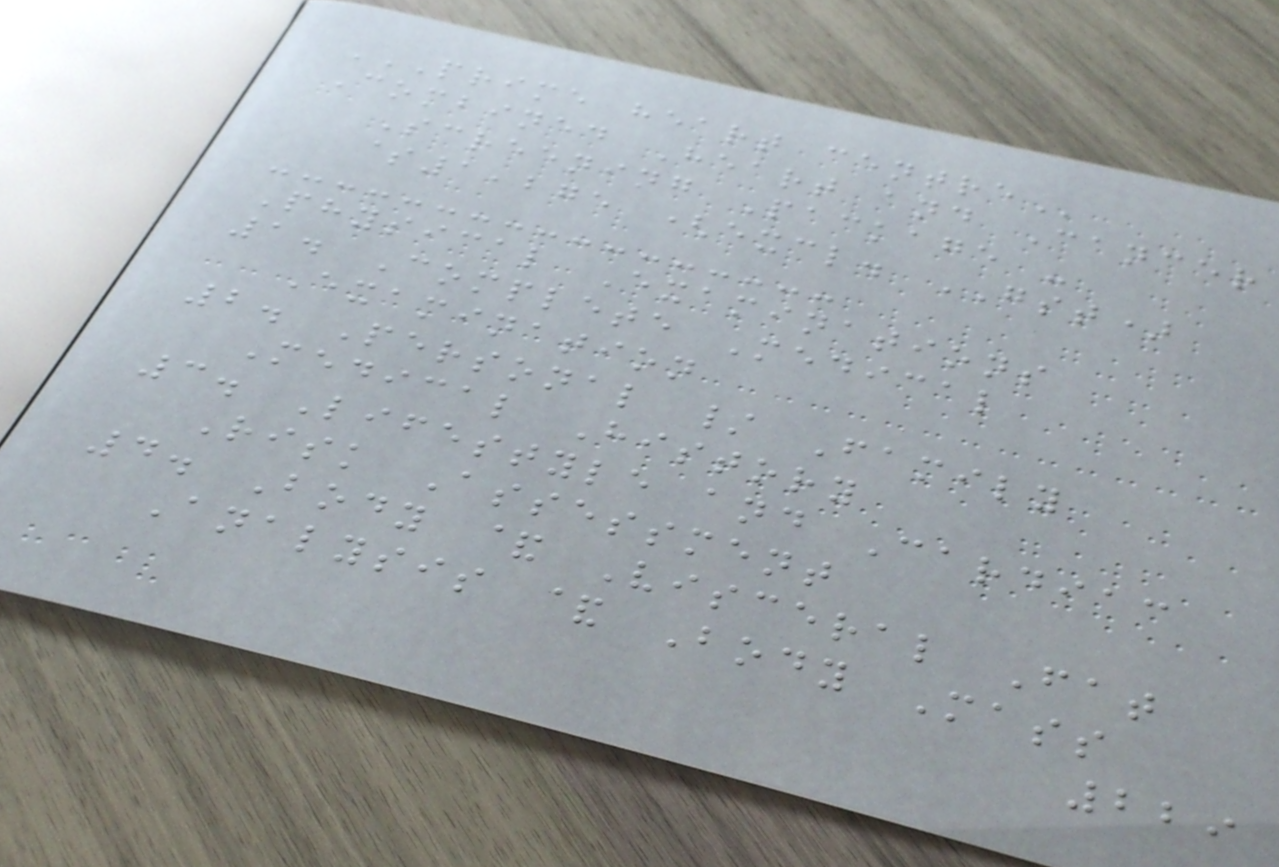PRIME HEART CENTRE
Combined Heart and Cancer
Screening Package -
$1,275 (excl. GST)
Physical Examinations
1. Complete Medical
Examination
2. Personal / Family
Medical History
3. Lifestyle and Cardiac
Risk Assessment
4. Body & Visceral Fat
Analysis & Body Mass
229
